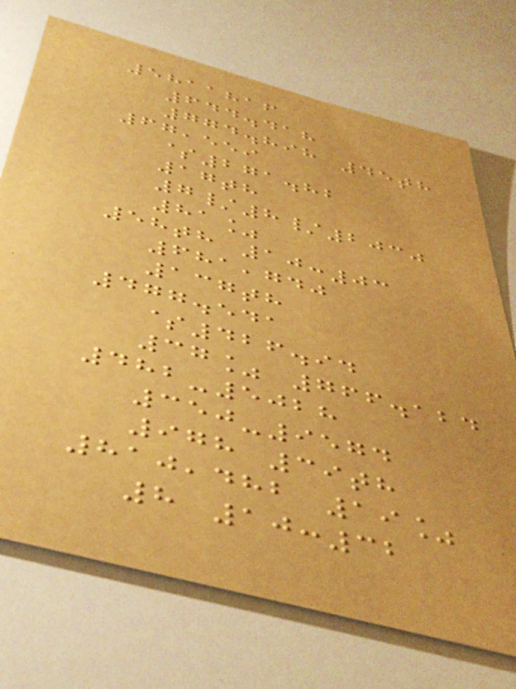5811816
644.418
774.898 45th
67,559
$271.82
17th
7/8/2030
81%
58th 10:03
681,740
137th
477.541
$426.94
37% 766.124
482-5028
350-9574
978 39th
810,482 19%
8 10:32
